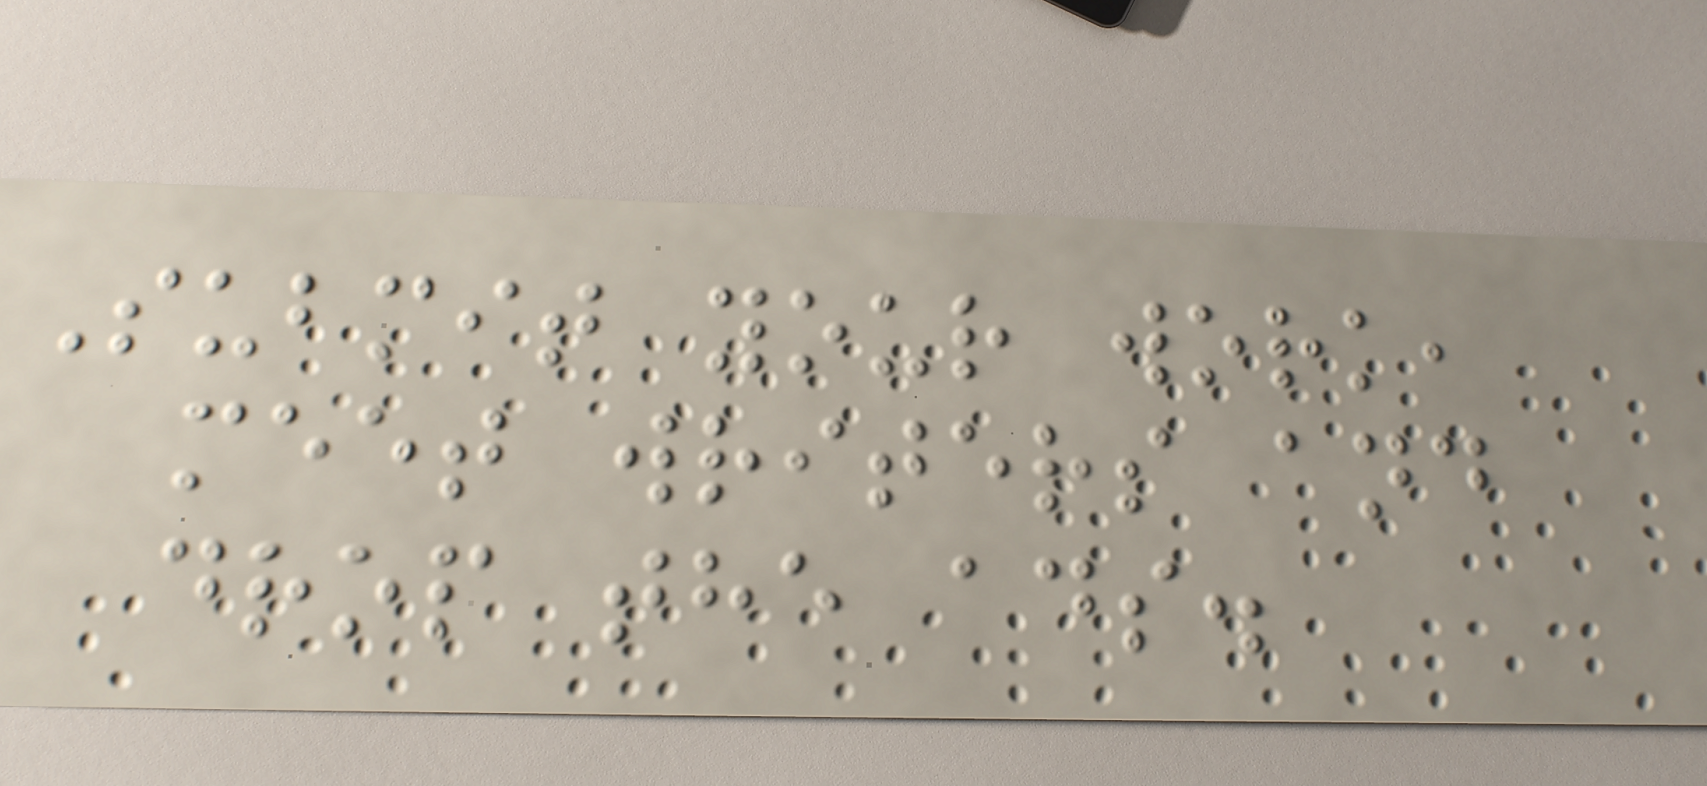Submit your work,
meet writers and
drop the ads.
